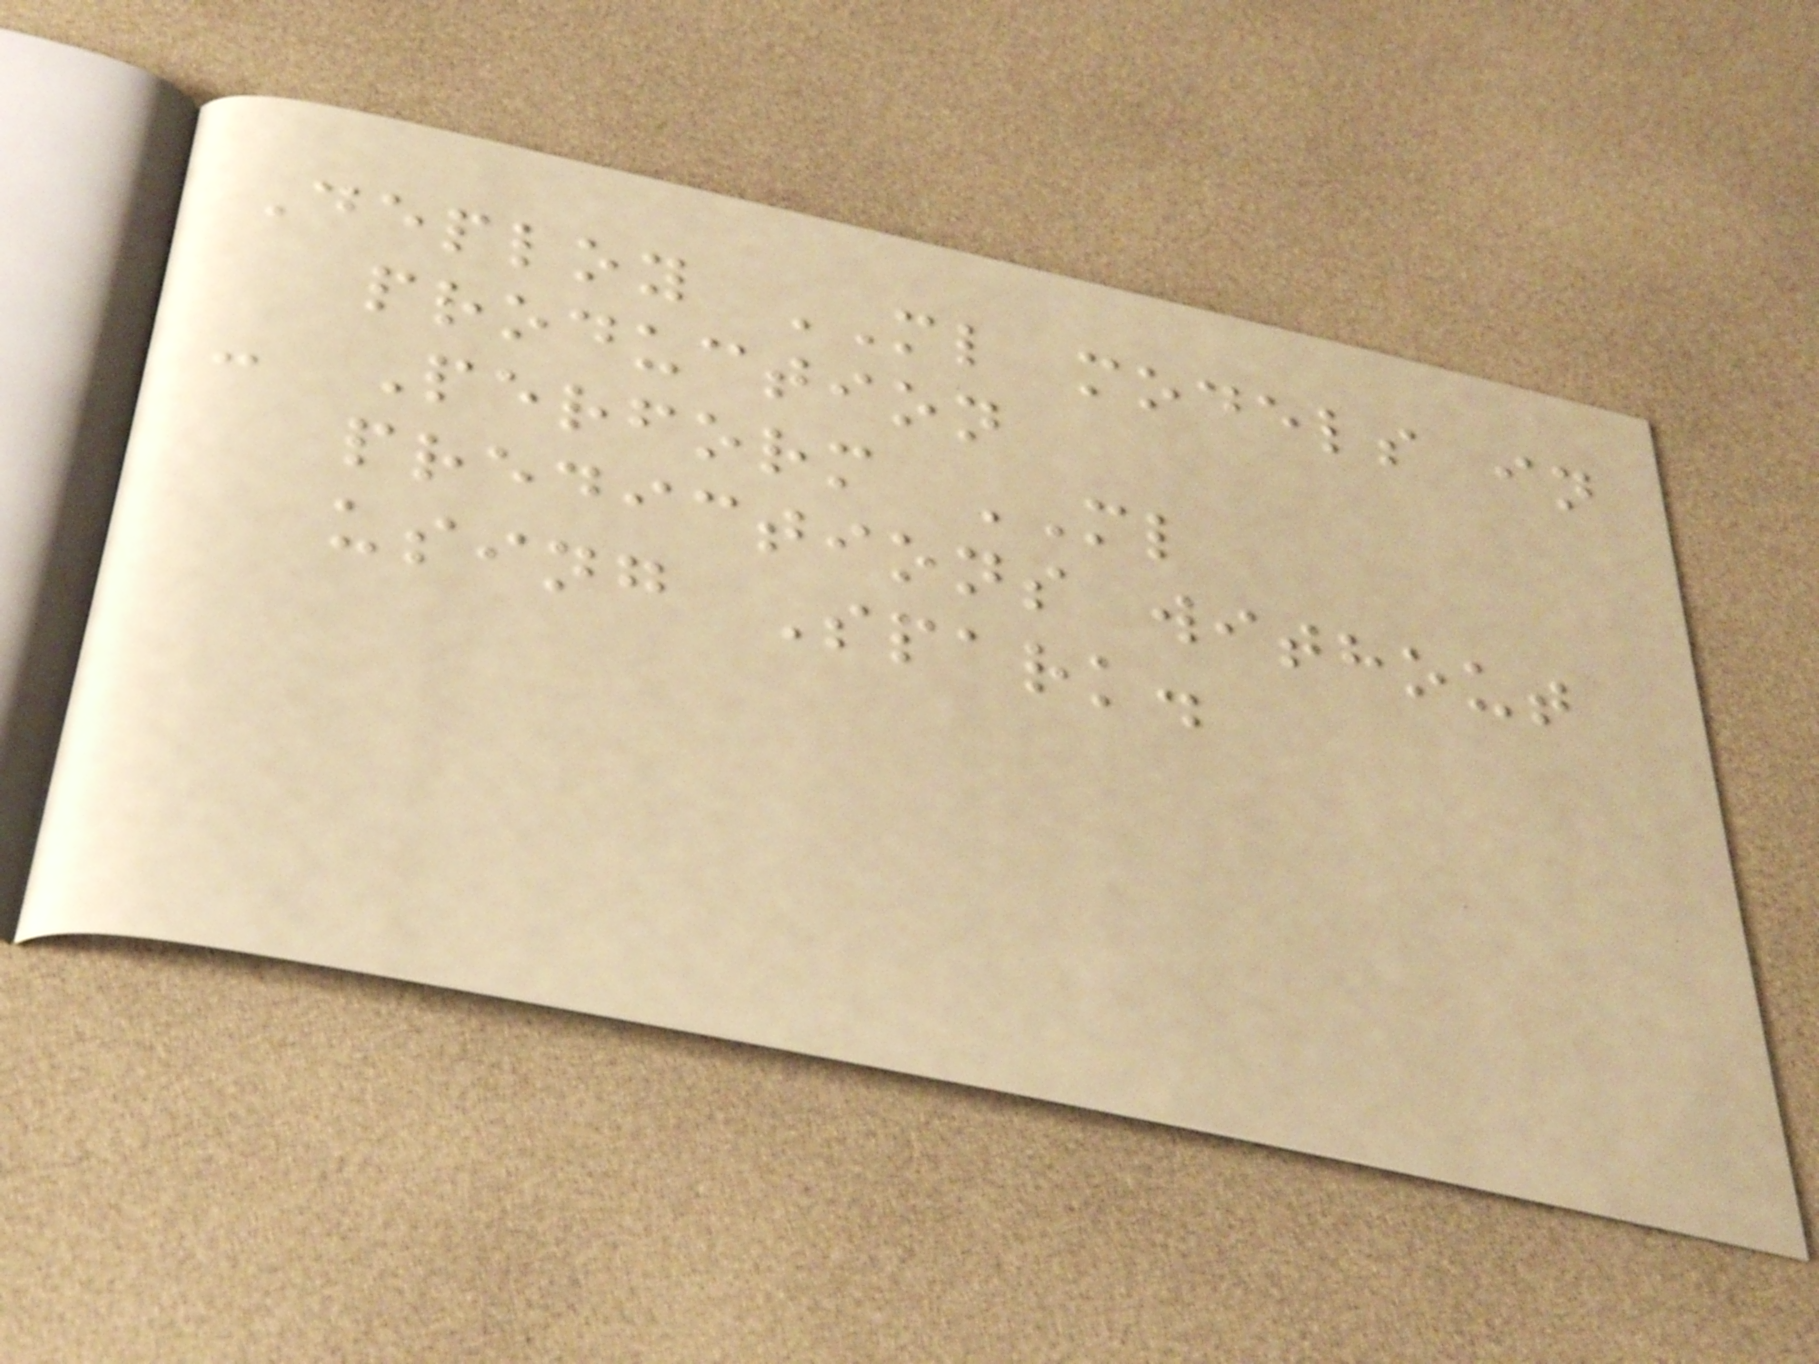Deploy ML models in
production
- Perform ML
predictions without
using Spark.
